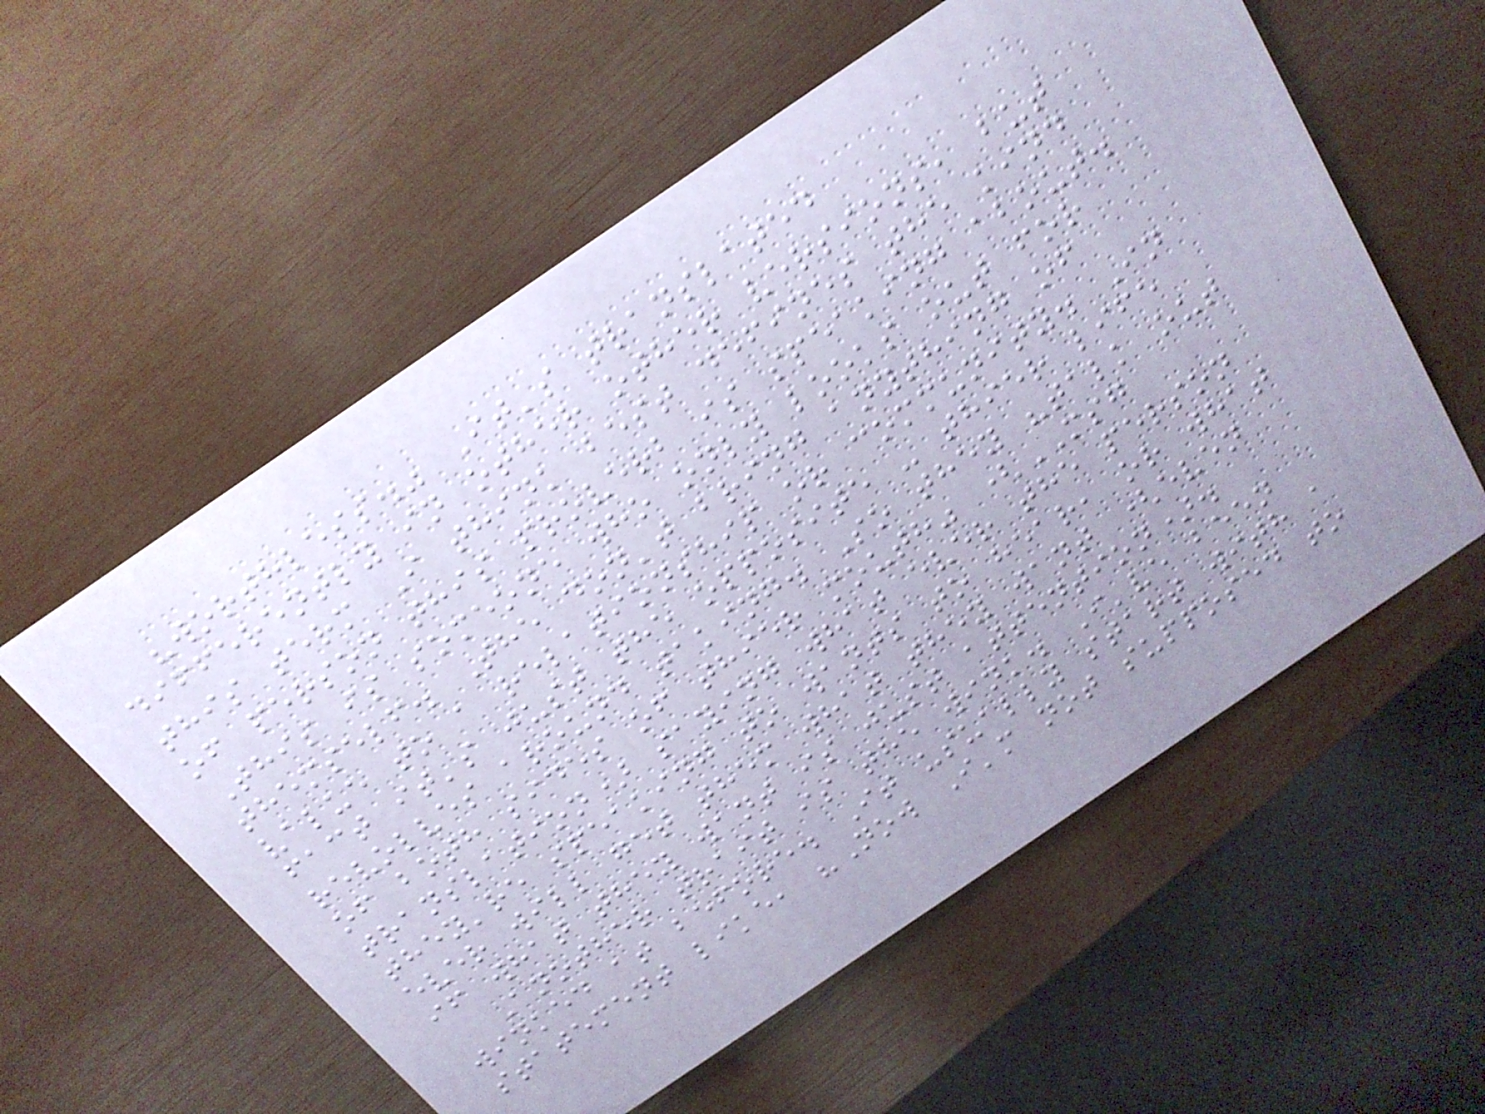"worthless." It's translated
differently in other other versions, but
this term I think best defines the kind
of person this proverb is speaking about.
This is someone who only looks out for
themself. The don't bring anything of
value to a relationship or community. In
fact it's just the opposite - thier life
revolves around taking. So they "talk out
of both sides of thier mouth" (MSG
translation) saying what ever the person
they're speaking to wants to hear, or what
ever will get them what they want (even
if what they want is just attention).
Another trait is the wink. I've been
winked at before. It usually start with a
statement like, "Now I'm not supposed to
